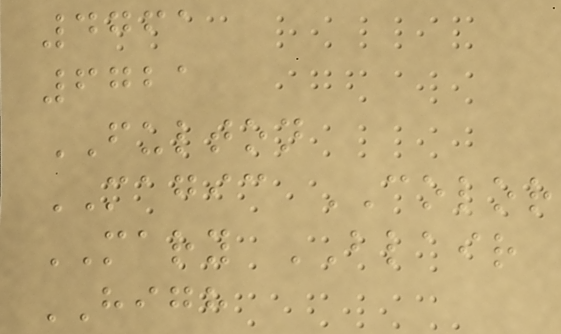4761
6721
FULTON
MAGIC COLOR
MARY BLAIR
HIGH
